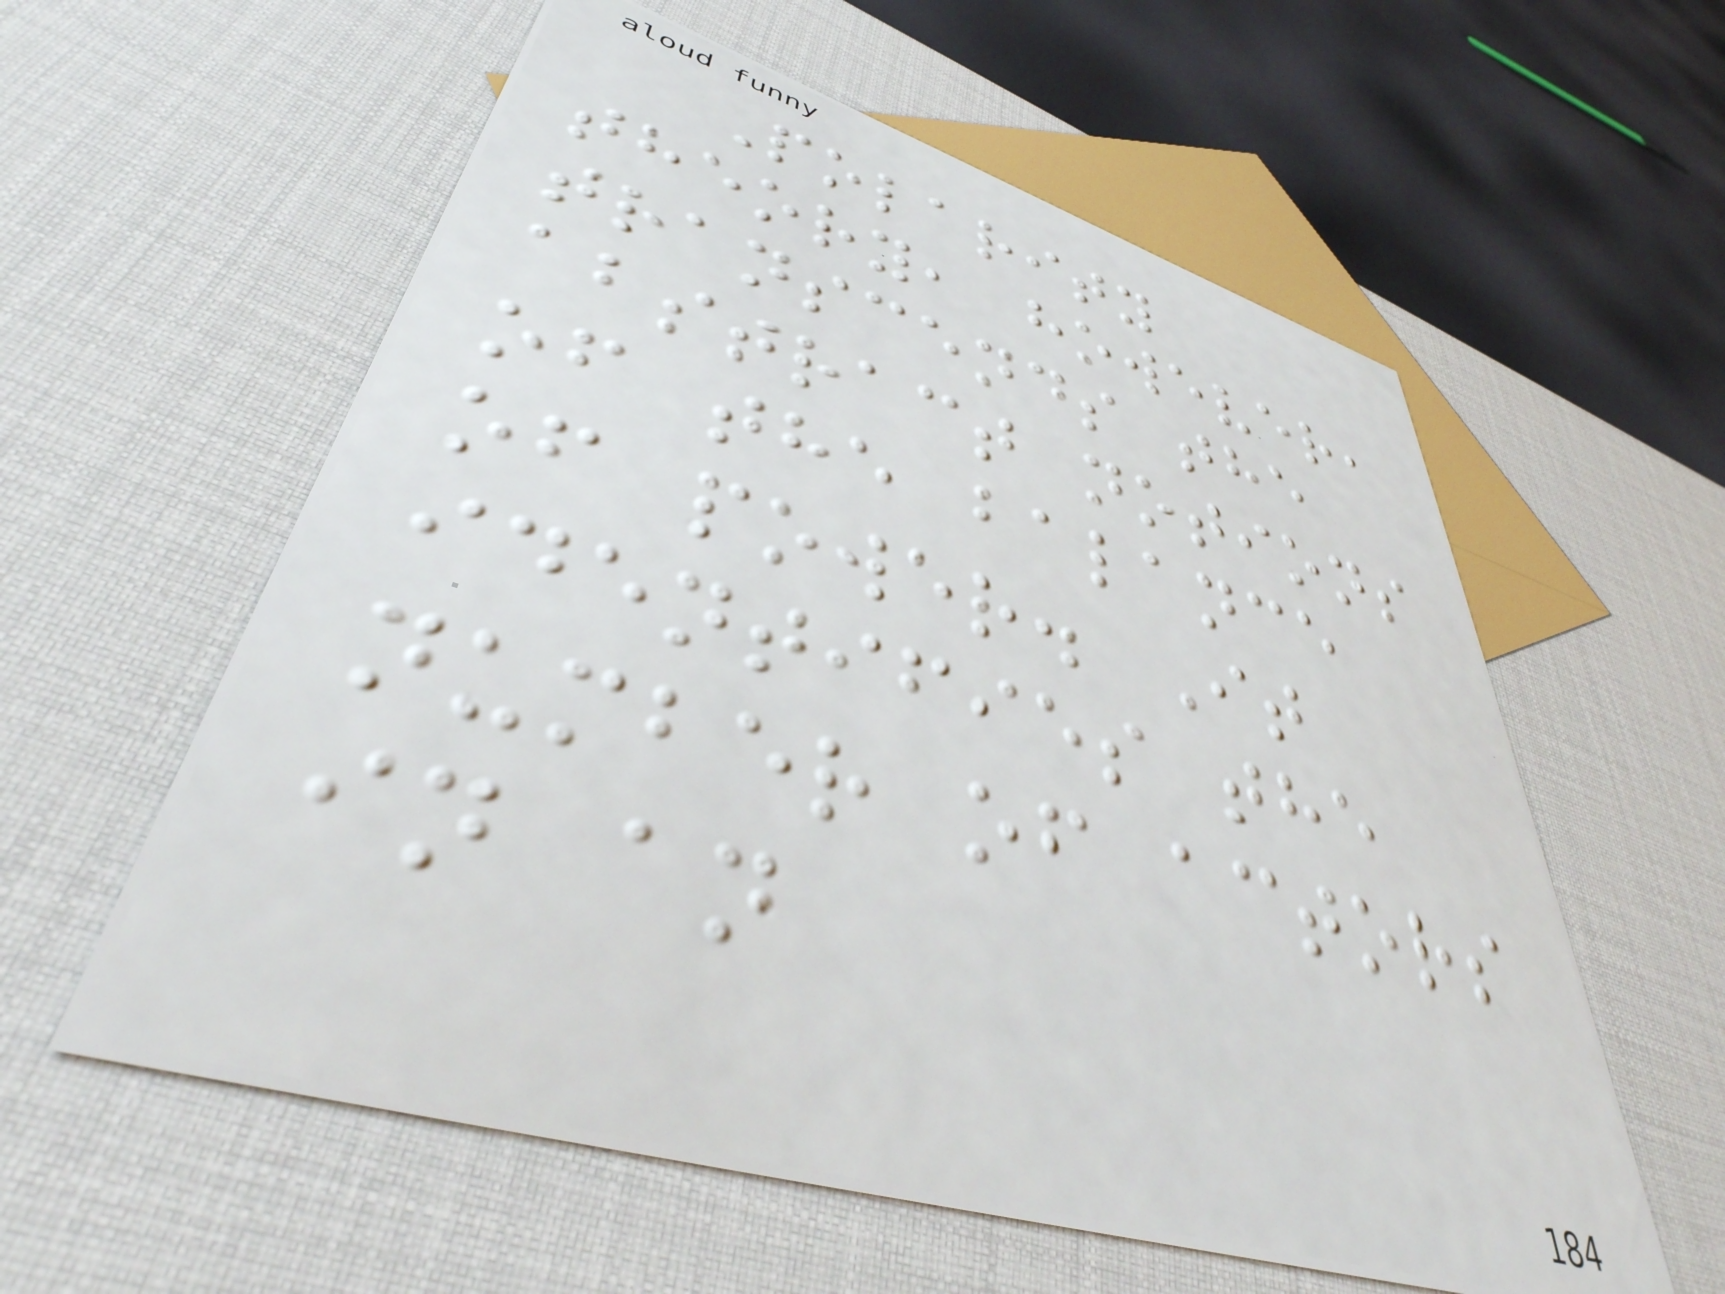Polarity
theory, however,
transcends the
abstract notions
of the balance
of power. It
identifies the
number of actors
in an
